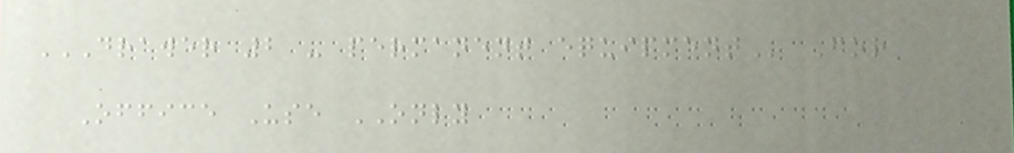DRAWER 2 - PERMANENT EQUIPMENT For
Office Use ONLY
